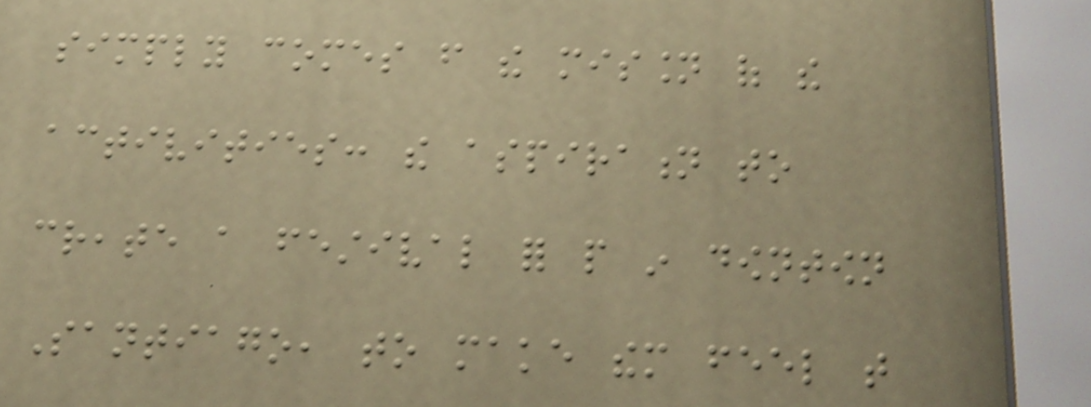simply comes from the mission of the
activities: the aspiration to
create a festival for people in downtown
Santiago, to make them feel that
